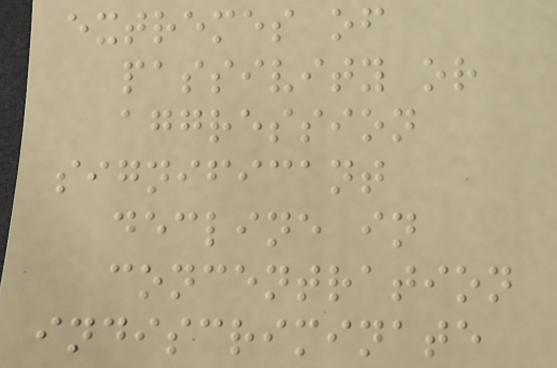extremes of
passivity or
aggression
significant
decline in
concentration
indiscriminate
